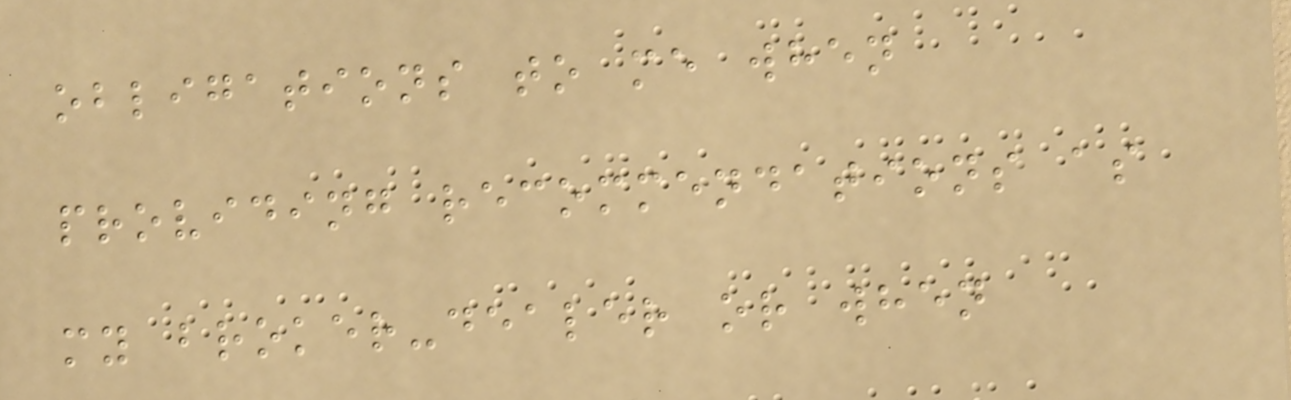obligations to me when
providing recommendations as
my broker-dealer or when
